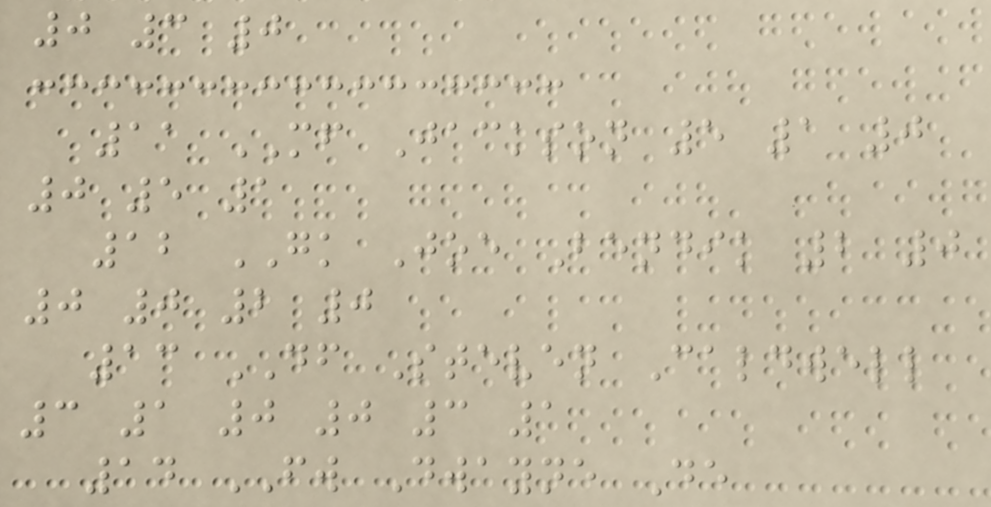0 3 0
11 MF Jackson 5 1 0
0 5 1
12 GK Joe Bendik 2 0
0 0 2 0
13 DF Steven Caldwell
3 1 0 0 3 1
14 FW Dwayne De
